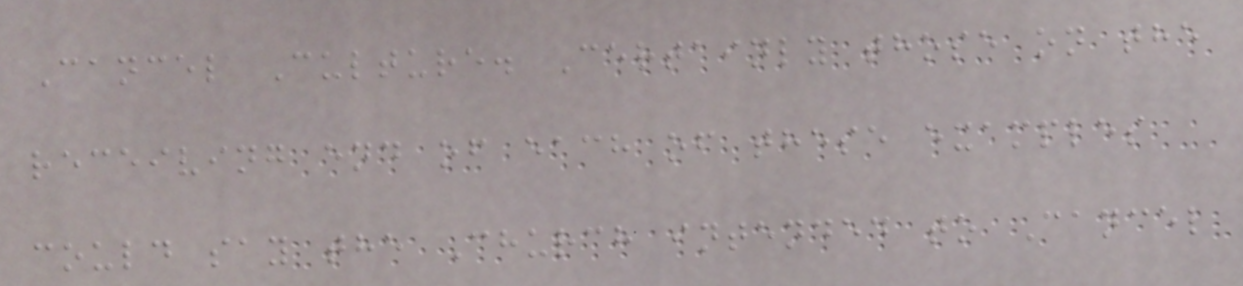Cancel Culture. Certainly those on the
receiving end of each of these examples
could say the Church intended to Cancel
